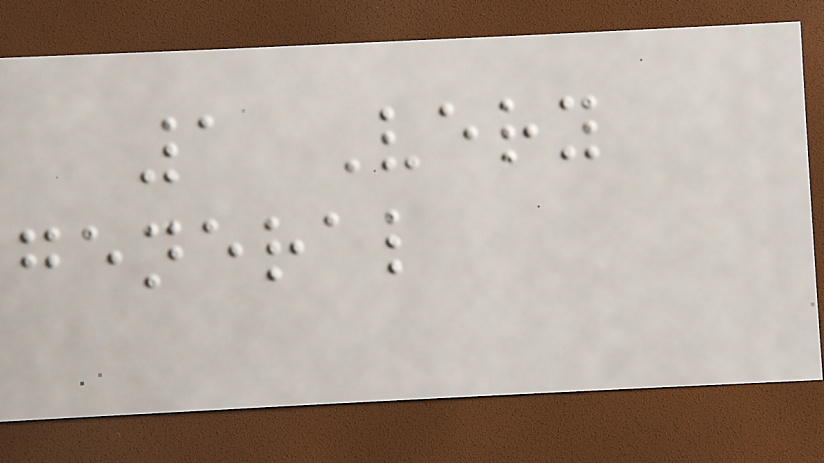1 Very
general
